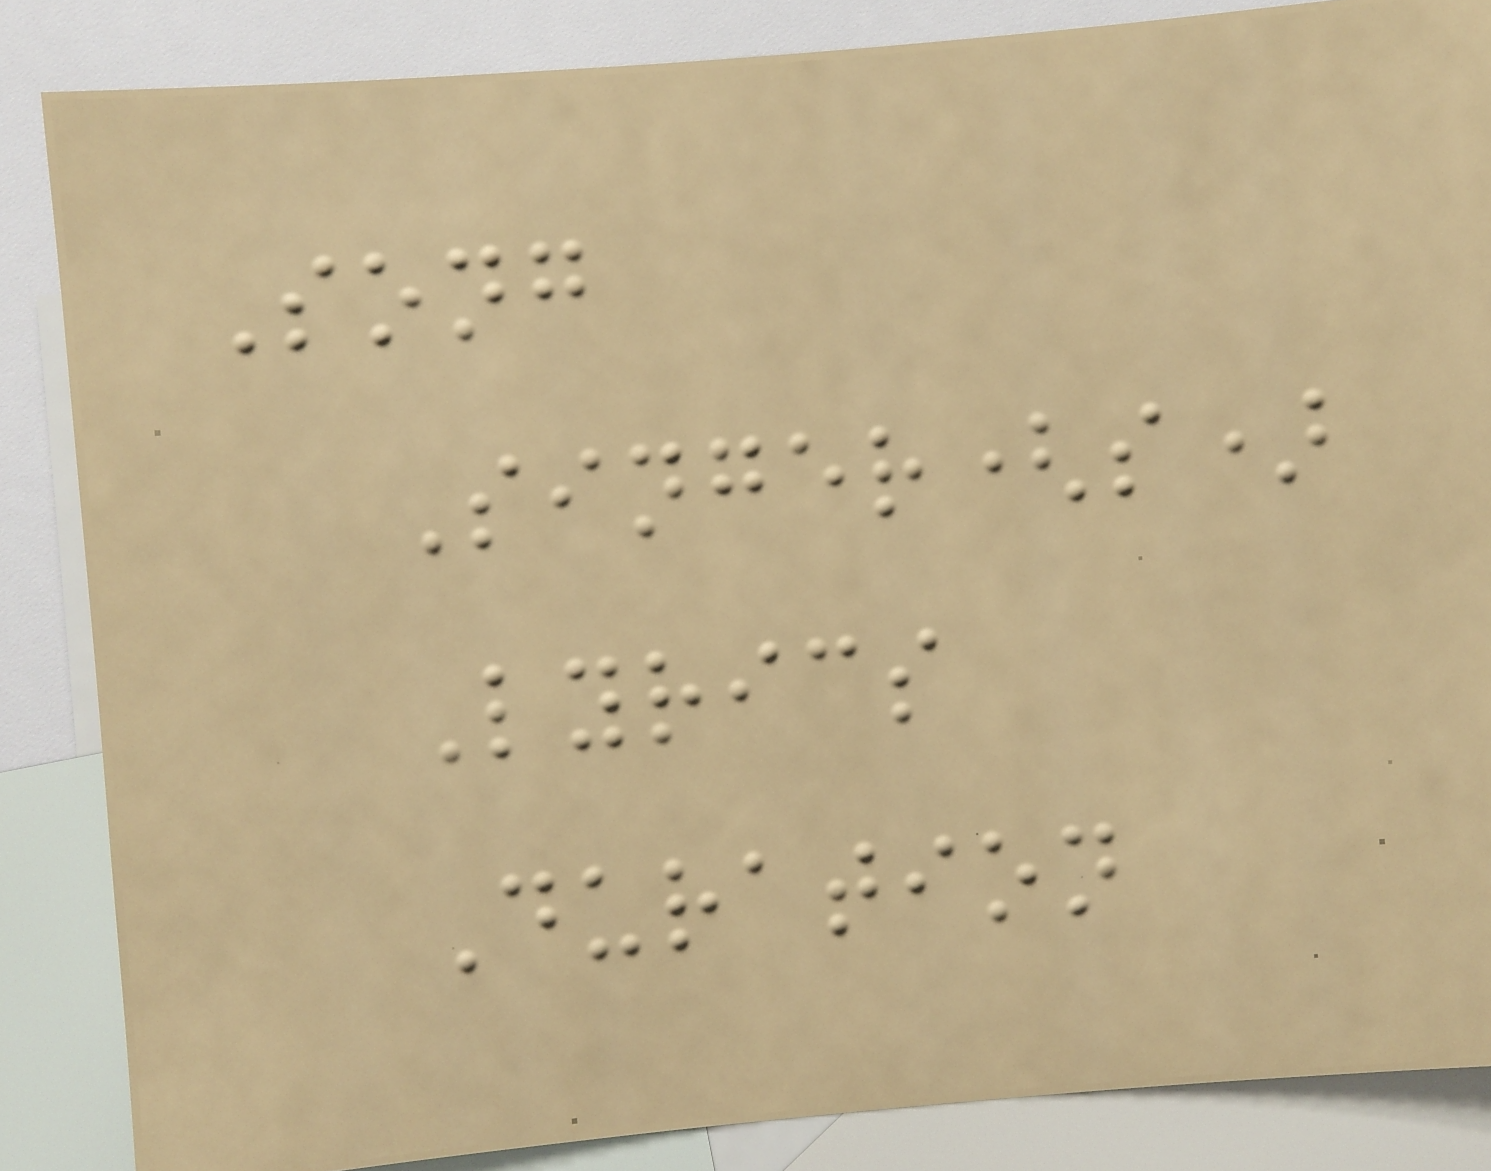Song
Singer(s)
Lyrics
Duration
